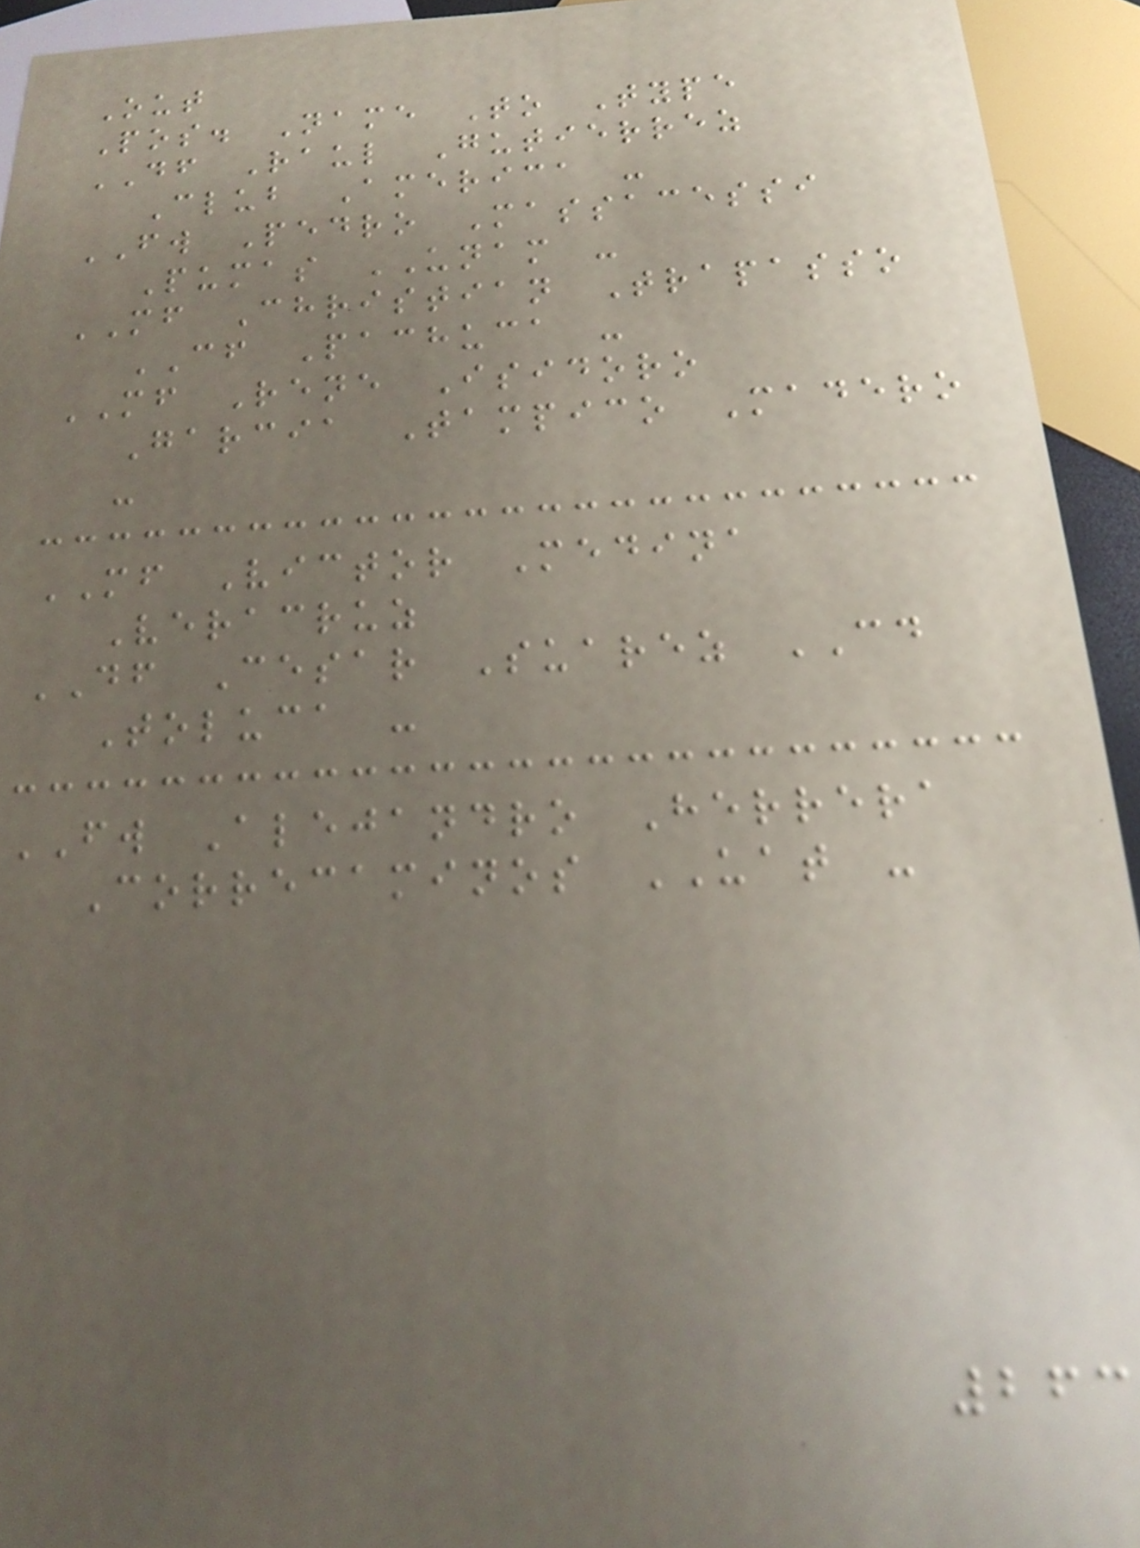Out
Pos. Name To Type
DF Raul Gutierrez
Club America -
FW Pedro Massacessi
Pumas UNAM -
MF Christian Trapasso
CF Pachuca -
MF Rene Isidoro
Garcia Tampico Madero
-
MF Victor Medina
Veracruz
DF Cesar Suarez CD
Toluca -
FW Alejandro Herrera
Correcaminos UAT -
263
